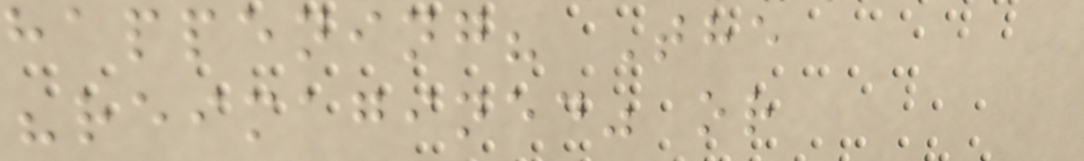happening? The
"reimagined" or
